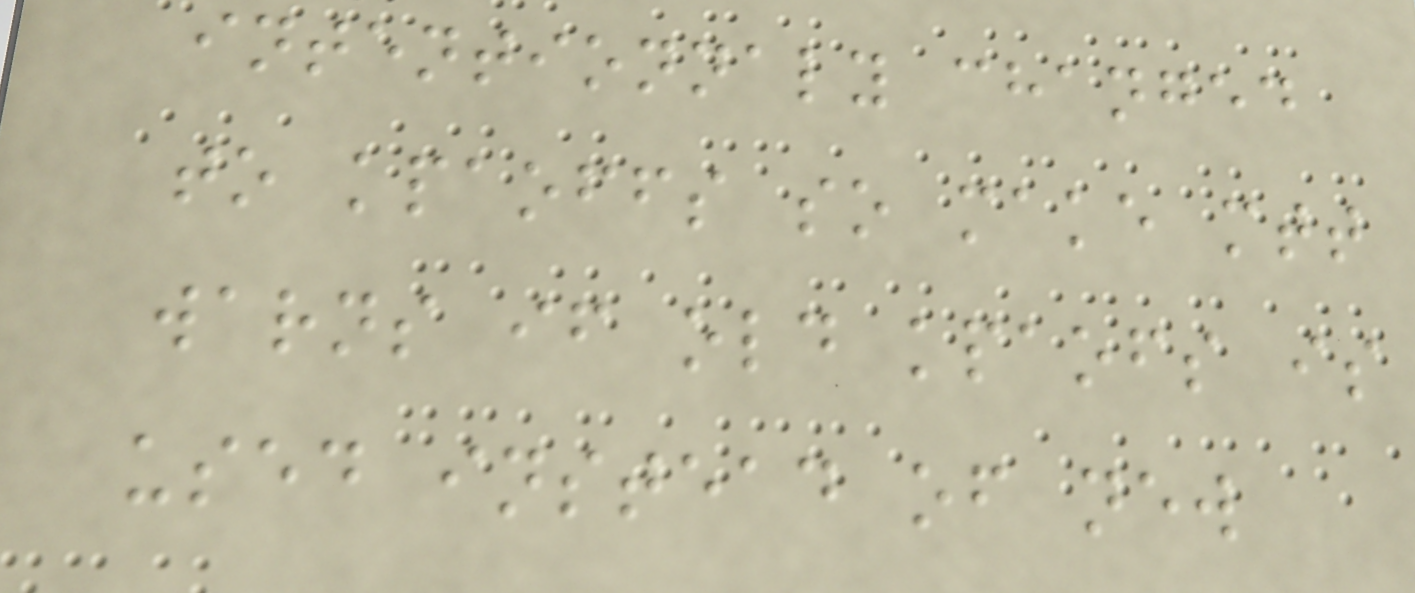intentionnaly changed
to kpaoffs so make mtt
warns if old kpaofs is
used instead of new
